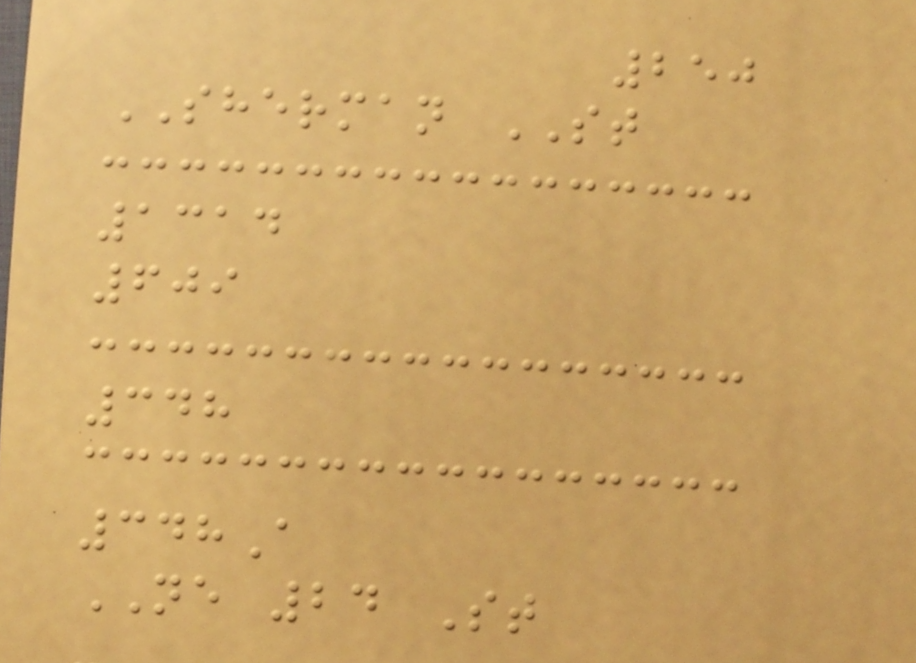250
SHERMAN ST
1314
609
348
348A
NE 24 St
